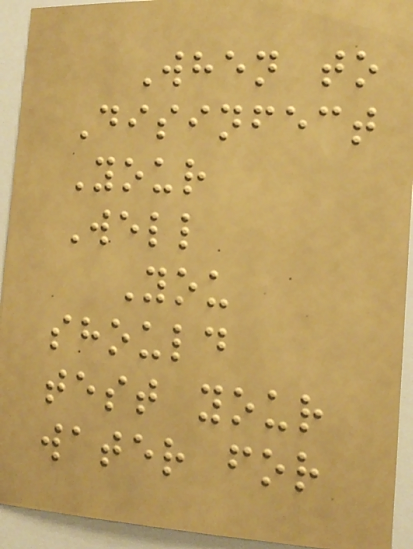When to
Disinfect
Your
Well
You
should
test your
water for
